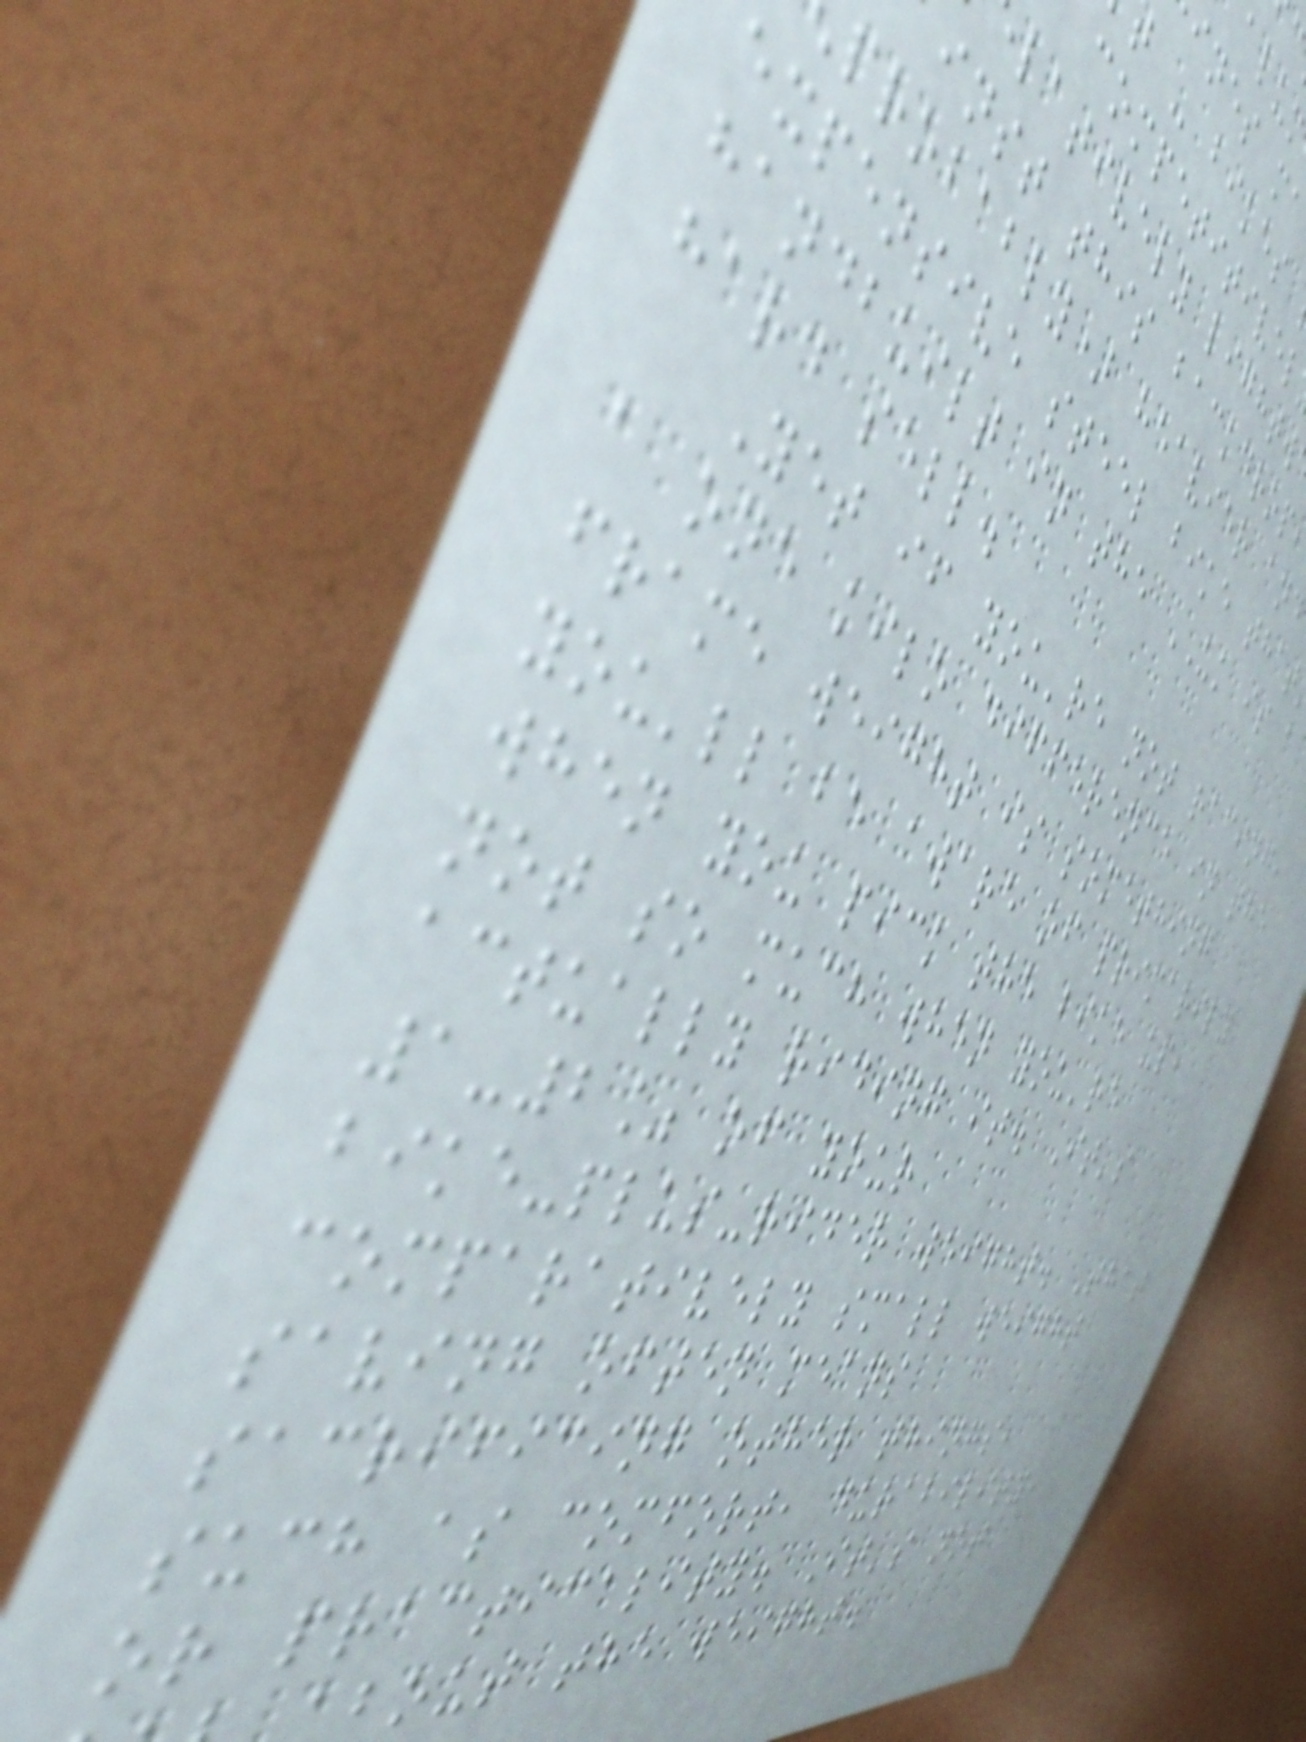ines ma
t - bikes
competitivel
latively lightw
inst this backdrop
probably) heavier and
expensive steel bike that
handbuilt in the UK is a
hard sell.
Yet if you're not racing,
a one kilo difference in the
frame weight is something
you'll be aware of primarily
when you pick the bike up,
not so much when you're
actually riding it. It's
1-2% of your
bike-plus-rider weight. That
comparatively small weight
saving often means
sacrificing other things,
such as comfort, durability,
or practicality. It's not
bout the weight.
